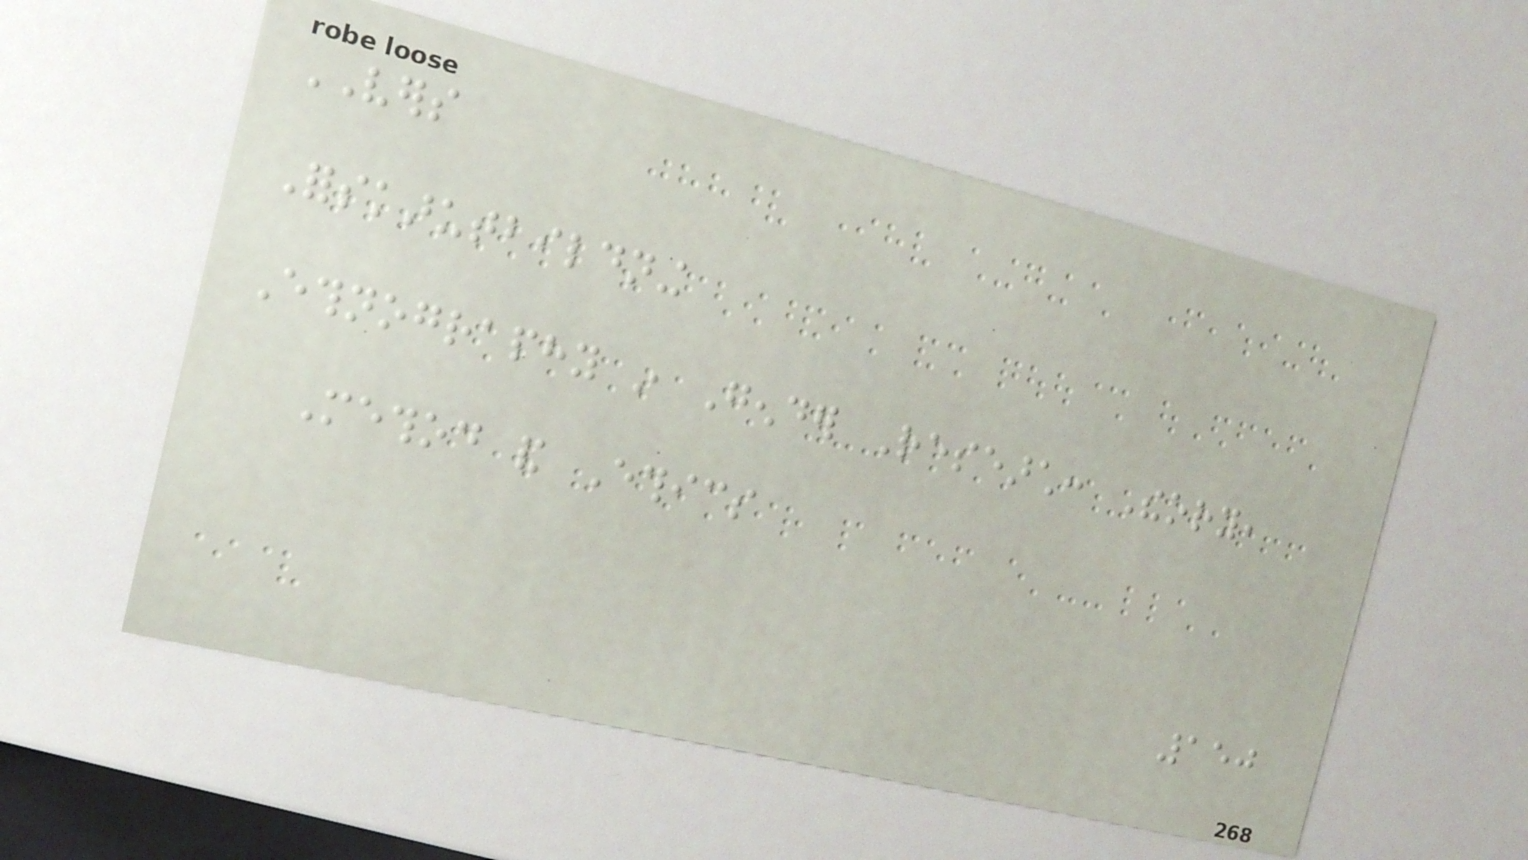VERS
Forskarutbildning
Ethnography in Gender Research: Theory,
Method and Ethics
150
